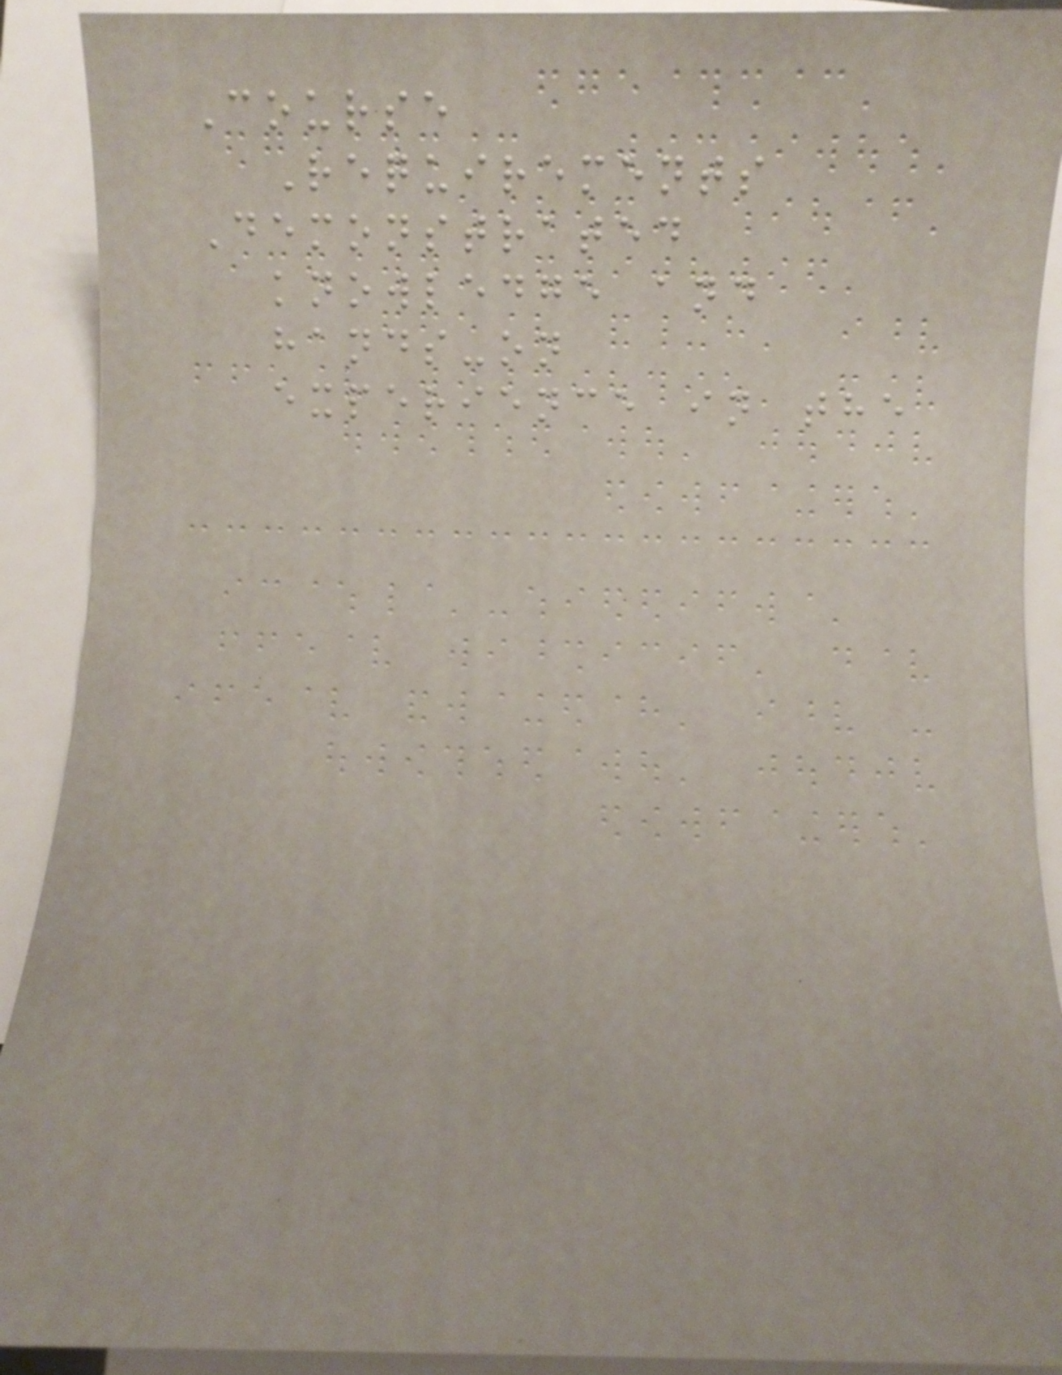Course
Requirements
Demonstrated
knowledge and
hands-on
experience in the
